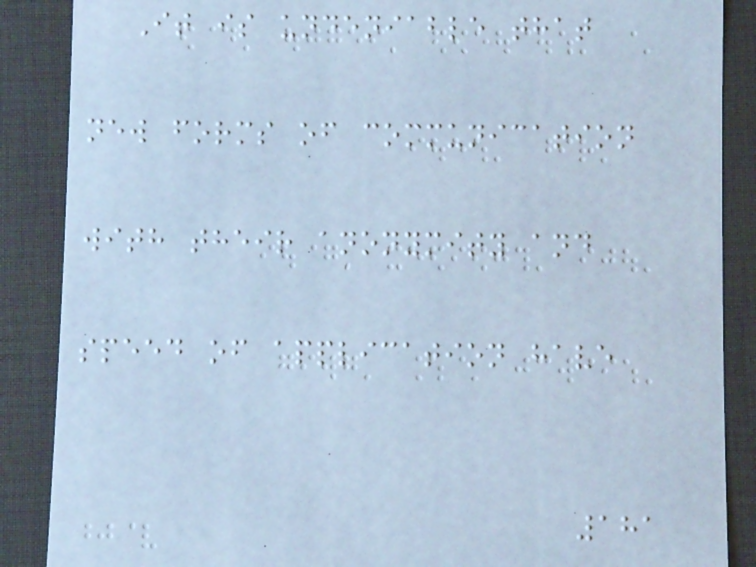It is undeniable that
new forms of communication
with their anonymity and
speed of application have
181
